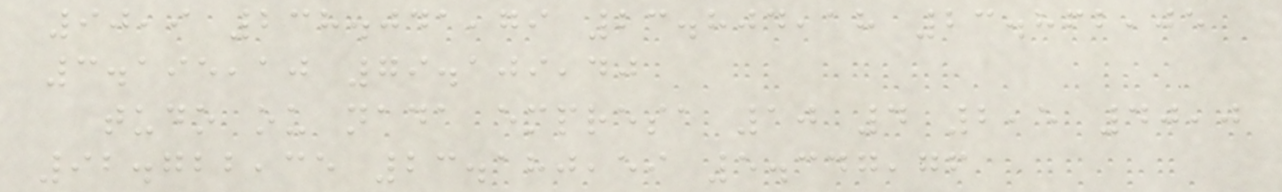90,9 238.041,79 23.804,18 23.862,05
3.195,10 79.109,40
tudo ou nada empresa 10 4 2,5 40,0
92.722,35 23.180,59 5.347,76
